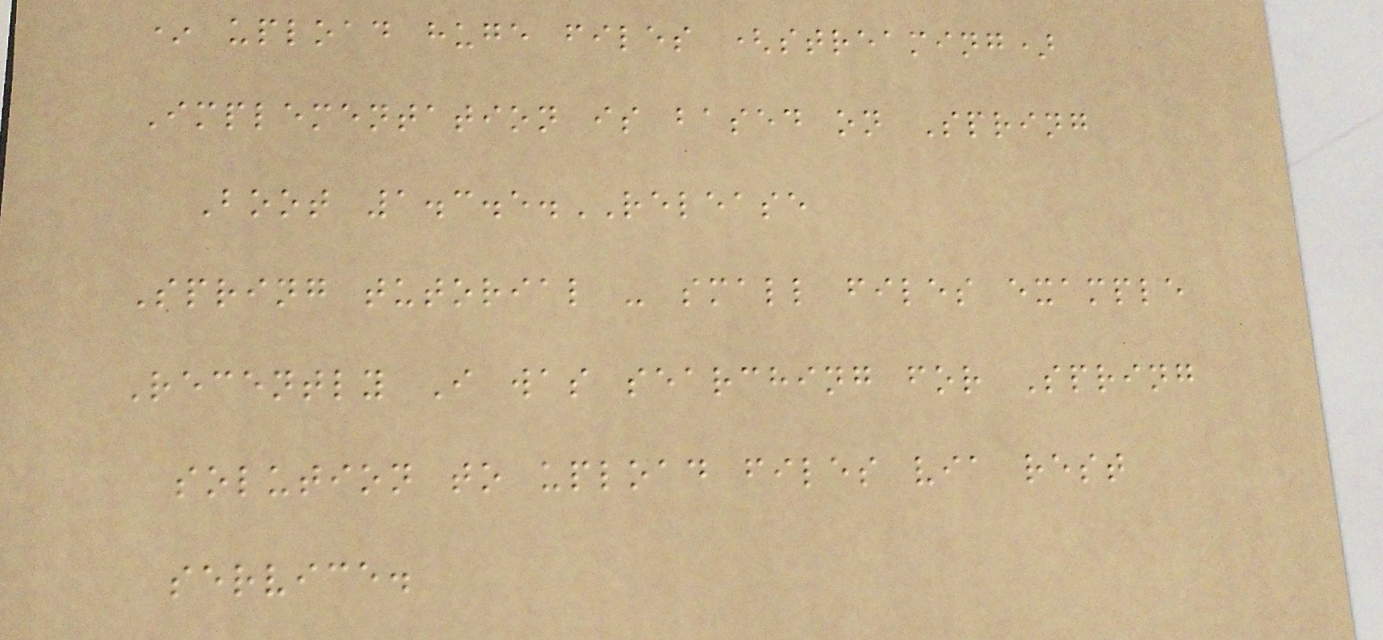* upload huge files (streaming)
Implementation is based on Spring
Boot 1.3.5.RELEASE
Spring tutorial - small files example
Recently I was searching for Spring
solution to upload files via rest
service.
